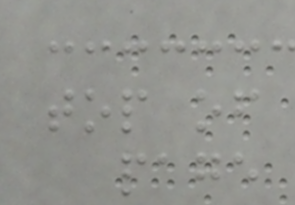top of
page
